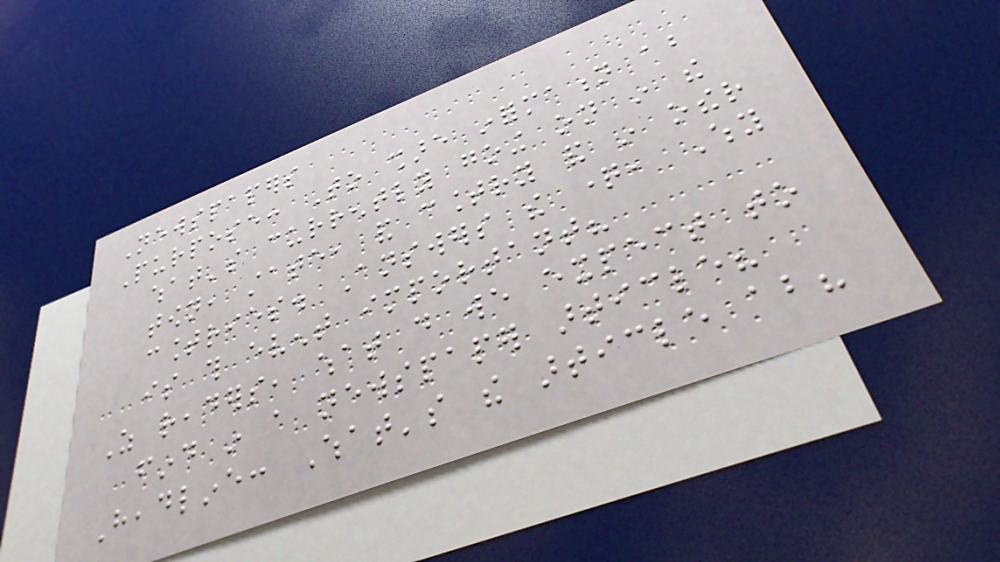Newspapers
Purpose: To share information about
what's currently going on in the
town, state, and country and in other
countries. Answers the question, Why
is this event important?
As readers, what do we expect to
find in a newspaper article?
Headline: What's the article about?
